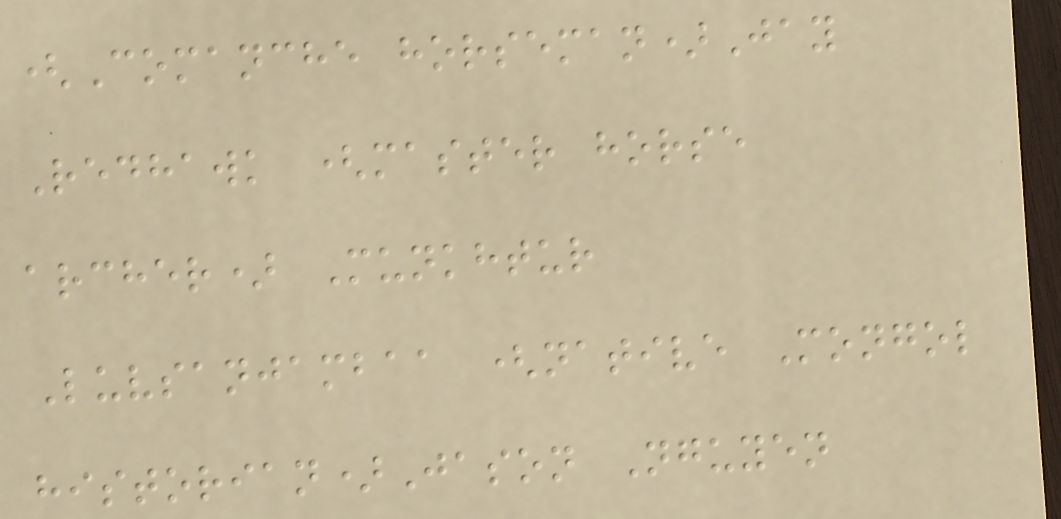(Comanche horseman)Jay
Redhawk (master horse
archer) Munkhtur
Luvsanjambaa (native Mongol
historian)Jason Nguyen
